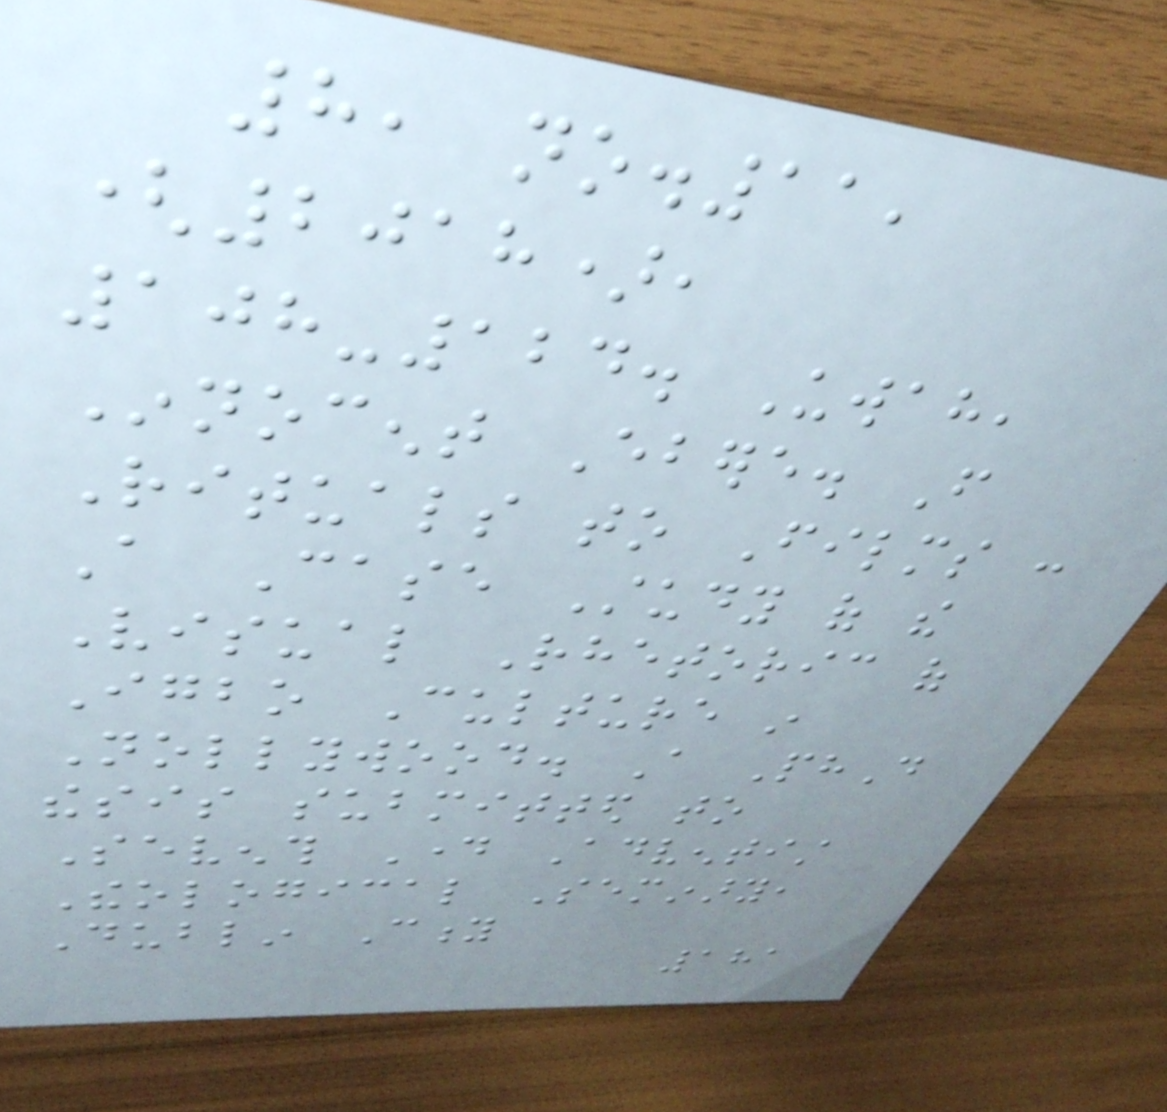8, no.11,
(2018),
108-124. Uwah,
Innocent Ebere. From
Rituals to Films :
A Case Study of the
Visual Rhetoric of
Igbo Culture in
Nollywood. A PhD
thesis submitted to
Seventh Day Adventist
Theological Seminary,
Dublin City
181
